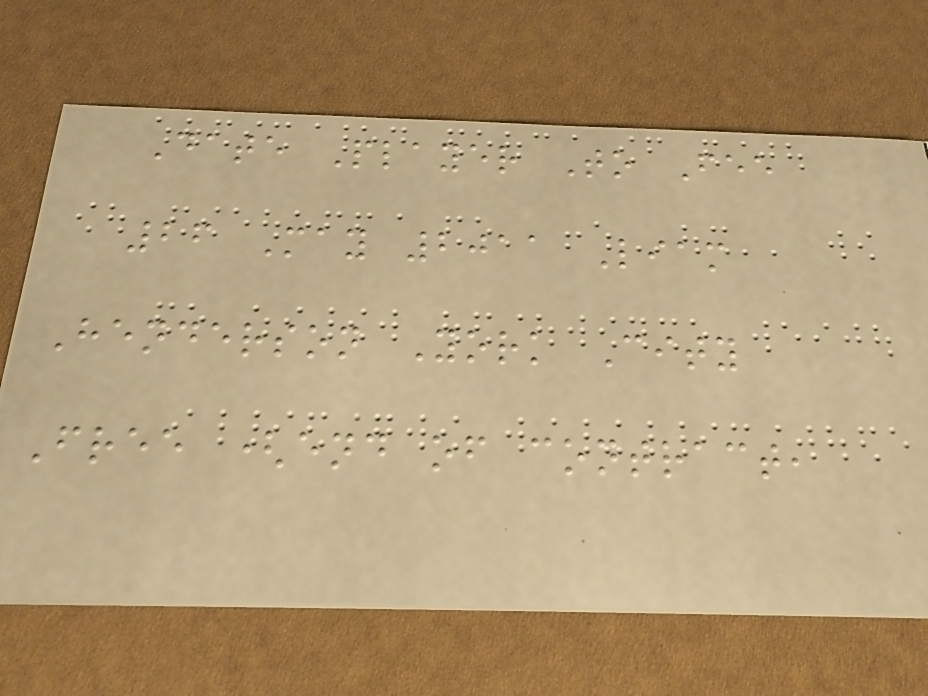Date Player To Fee
26 May 2011 Liam
Henderson York City
Free (end of contract,
